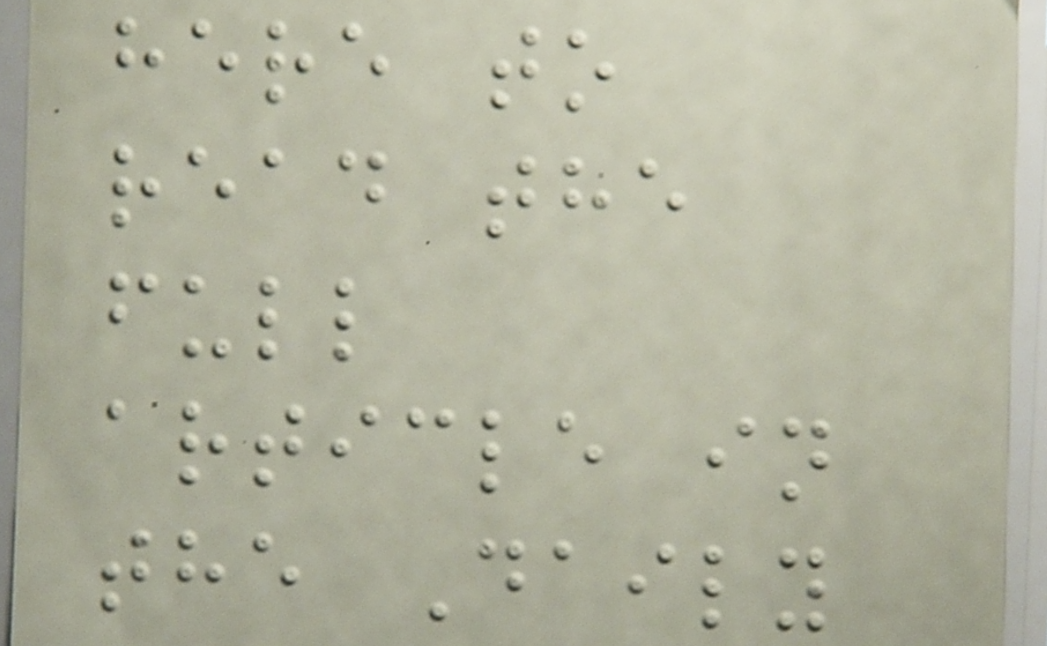here to
read the
full
article in
the Daily
